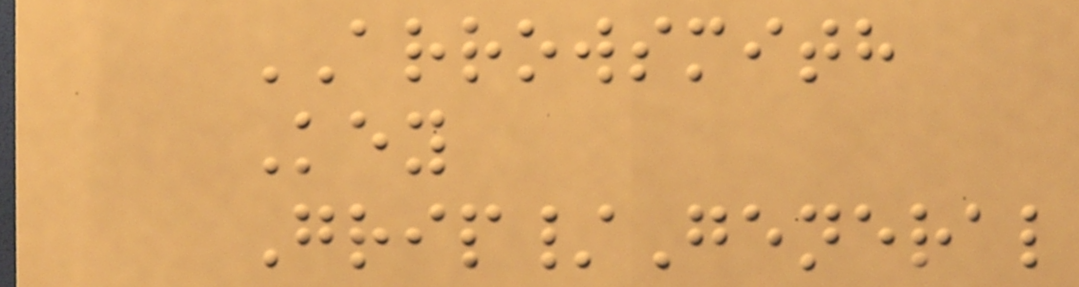ARROWSMITH
Key
Grip/General
